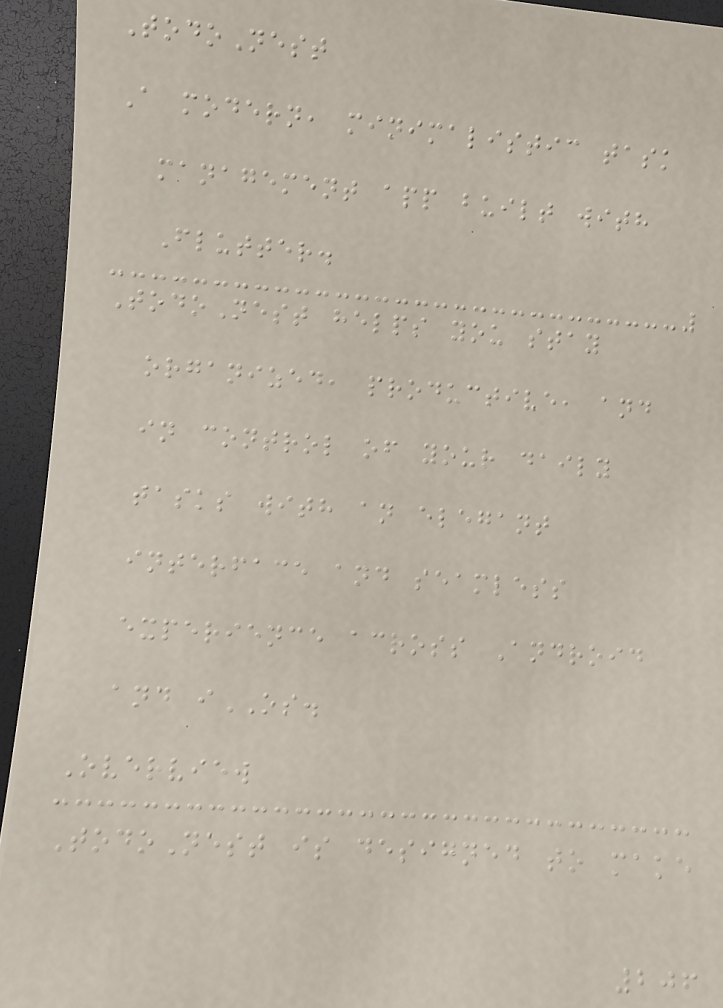TodoNest
A modern, minimalistic task
management app built with
Flutter.
TodoNest helps you stay
organized, productive, and
in control of your daily
tasks with an elegant
interface and seamless
experience across Android
and iOS.
Overview
TodoNest is designed to make
206
